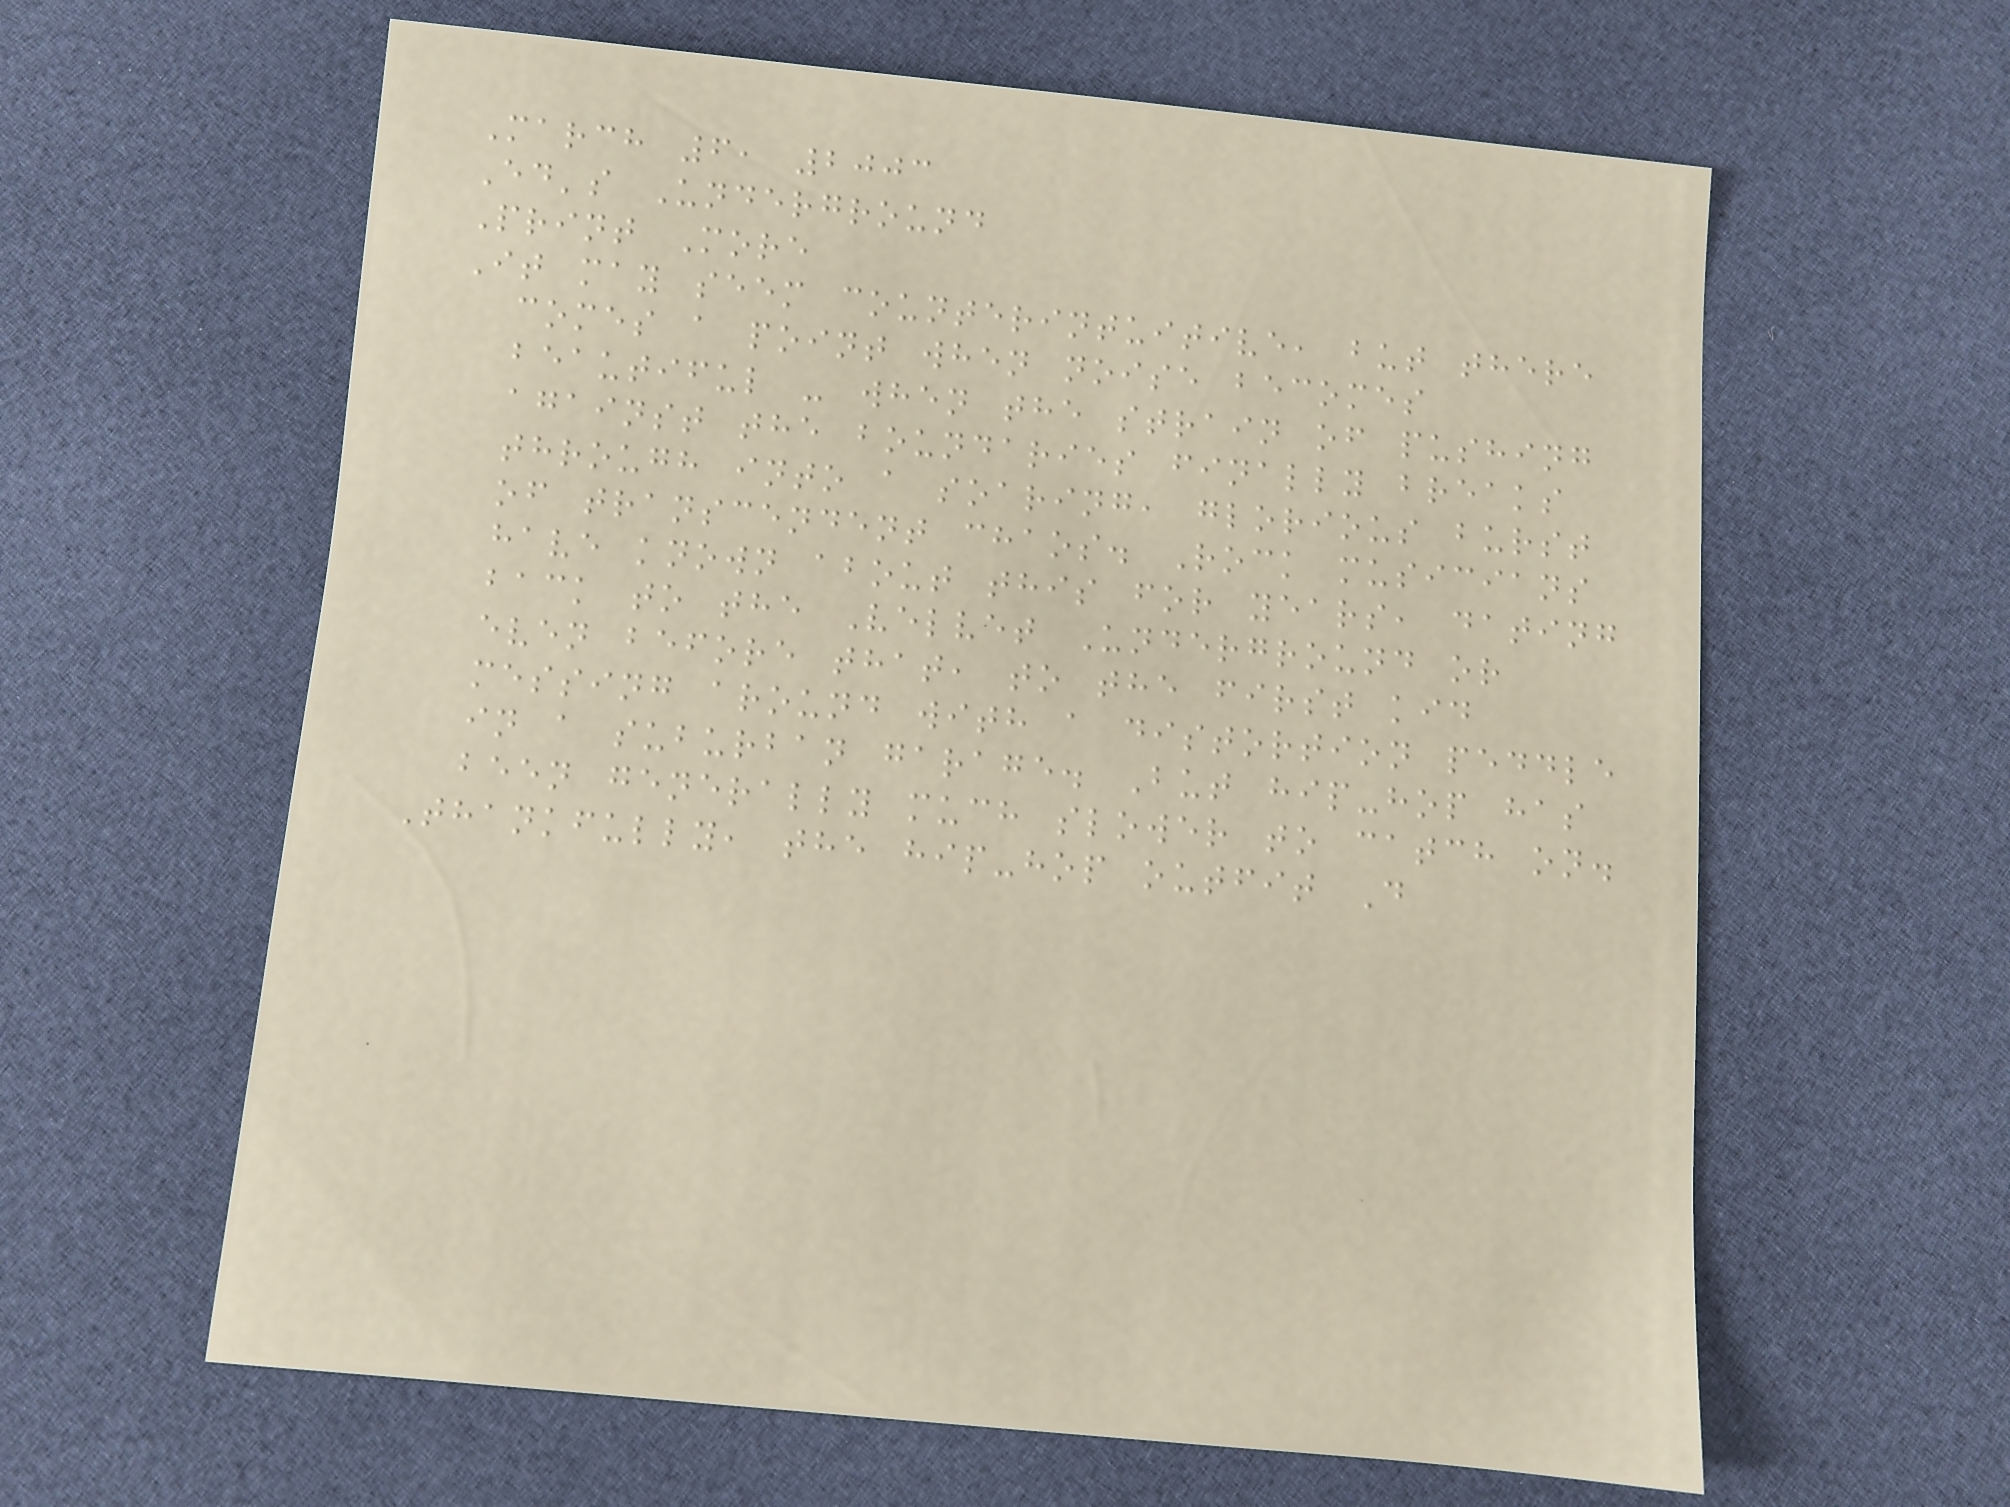March 6, 2003
Ed's Underground
Print More
It may seem counterintuitive, but there
comes a point when noise becomes
beautiful - when the strain of pushing
against the boundaries finally breaks
through into a soaring, glorious burst
of transcendent chaos. Rock musicians
have known about this for years, dating
back to the Velvet Underground or
even before that, to the first kid
messing around with a distortion peddle
in a suburban garage. But hip-hop has
been generally much slower to catch on.
Thankfully, the hip-hop outfit D
